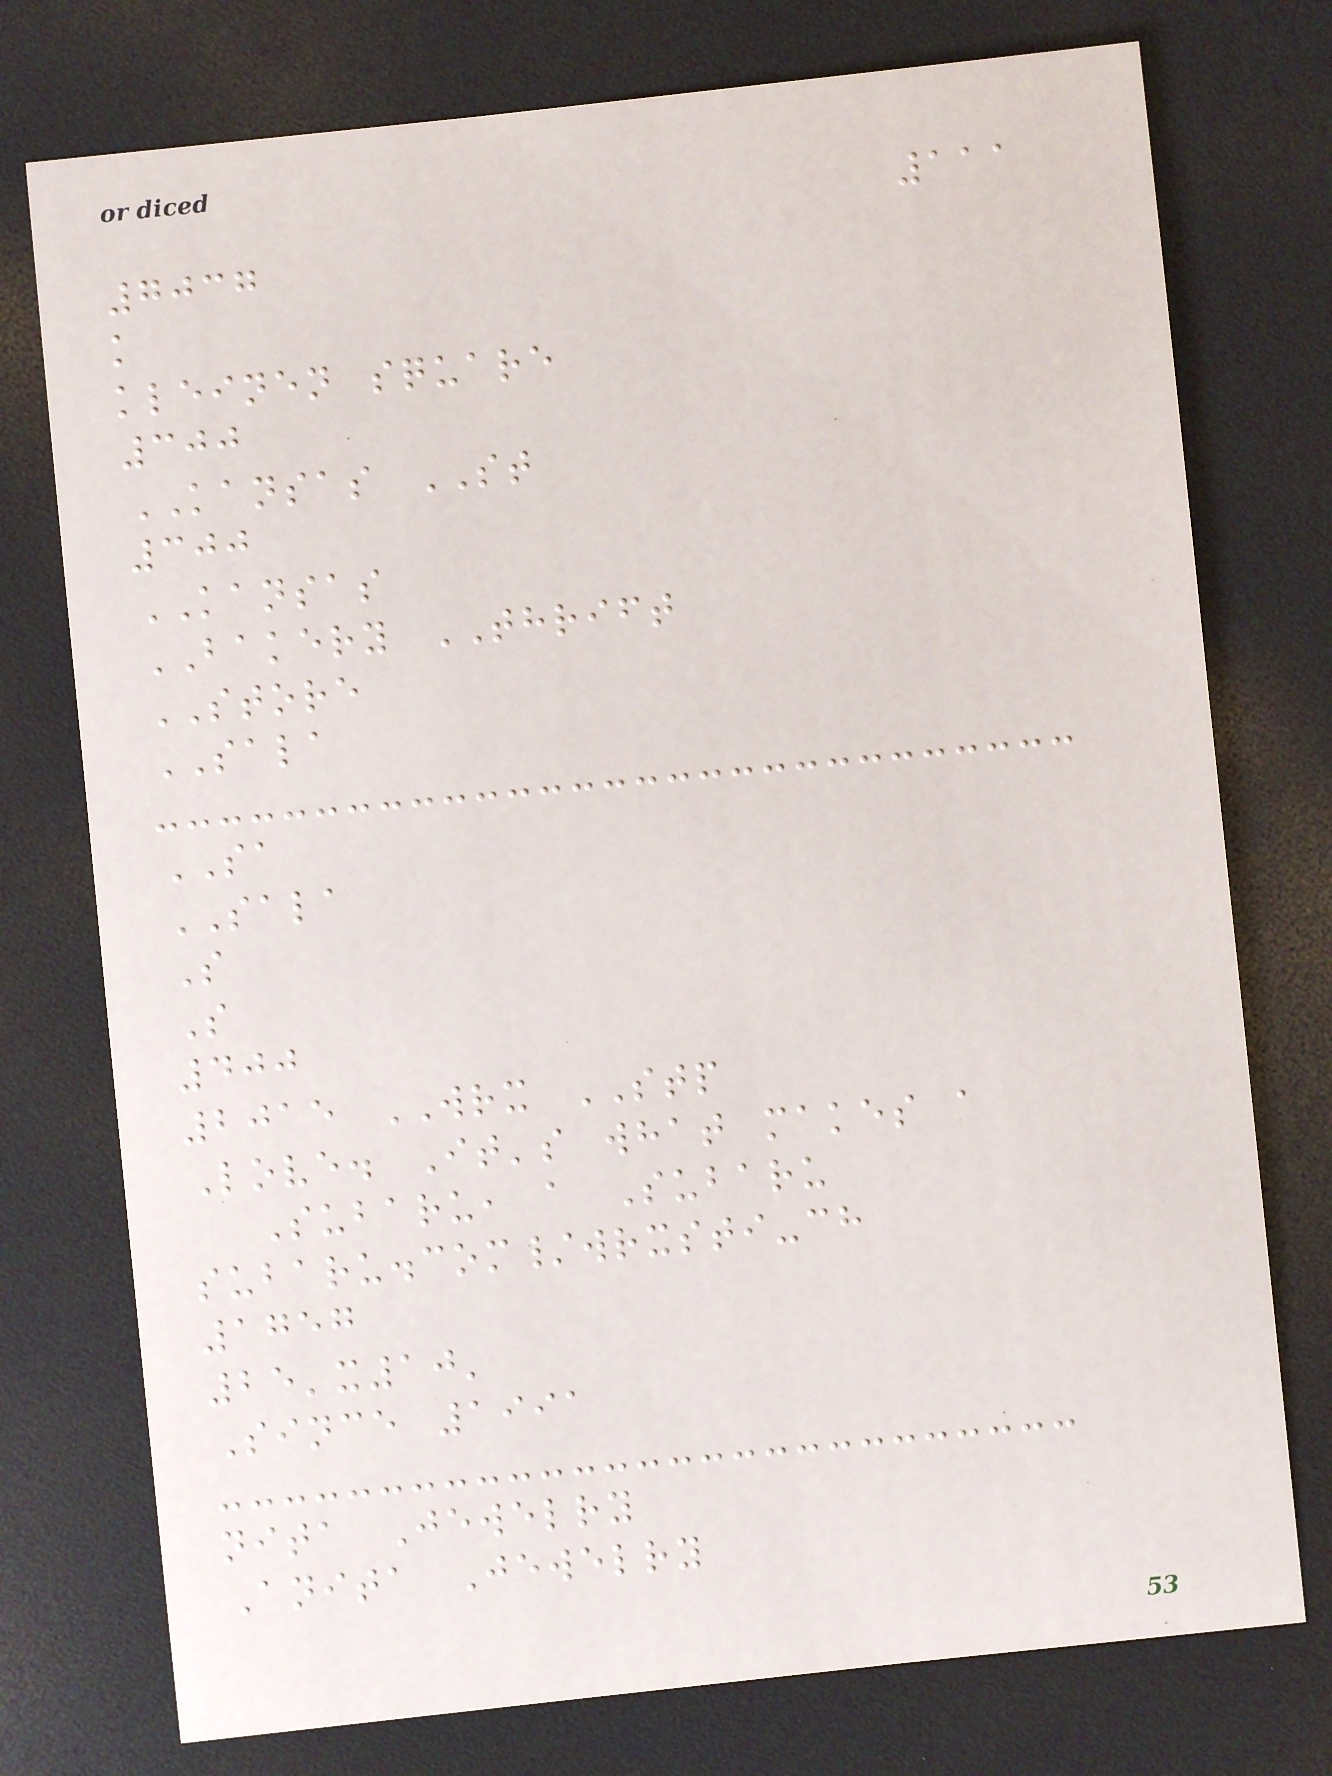111
7037
k
kleinen square
300
KANSAS ST
300
KANSAS
BAKERY THRIFT
STORE
SALA
SA
SALA
S
S
400
2015 WRX STP
Love. It's what makes a
Subaru, a Subaru
subaru.com/wrxsti-ch
1757
25'x10'
Since 1991
nita Jewelry
Anita Jewelry
